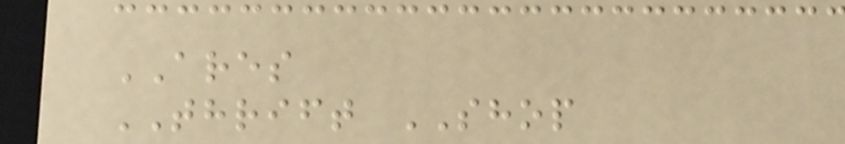ARES
THRIFT SHOP
